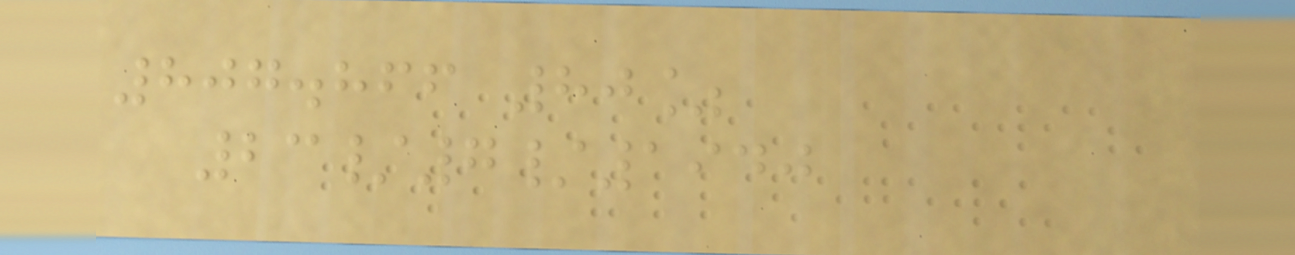807.866 80%
23/7/1940
